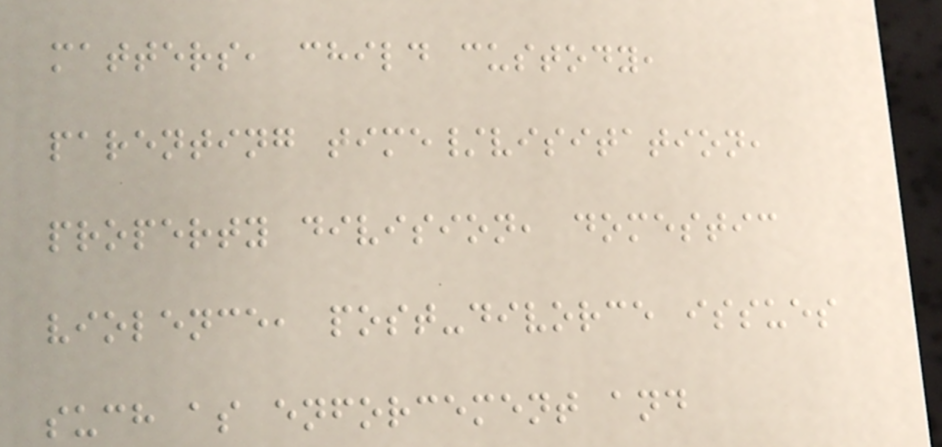matters, child custody,
parenting time/visitation,
property division, domestic
violence, post-divorce issues
such as enforcement and
